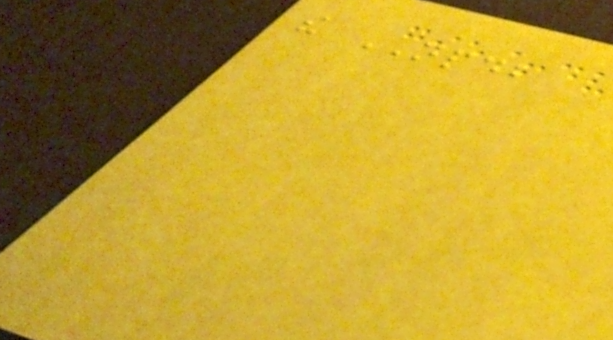the NPDB
